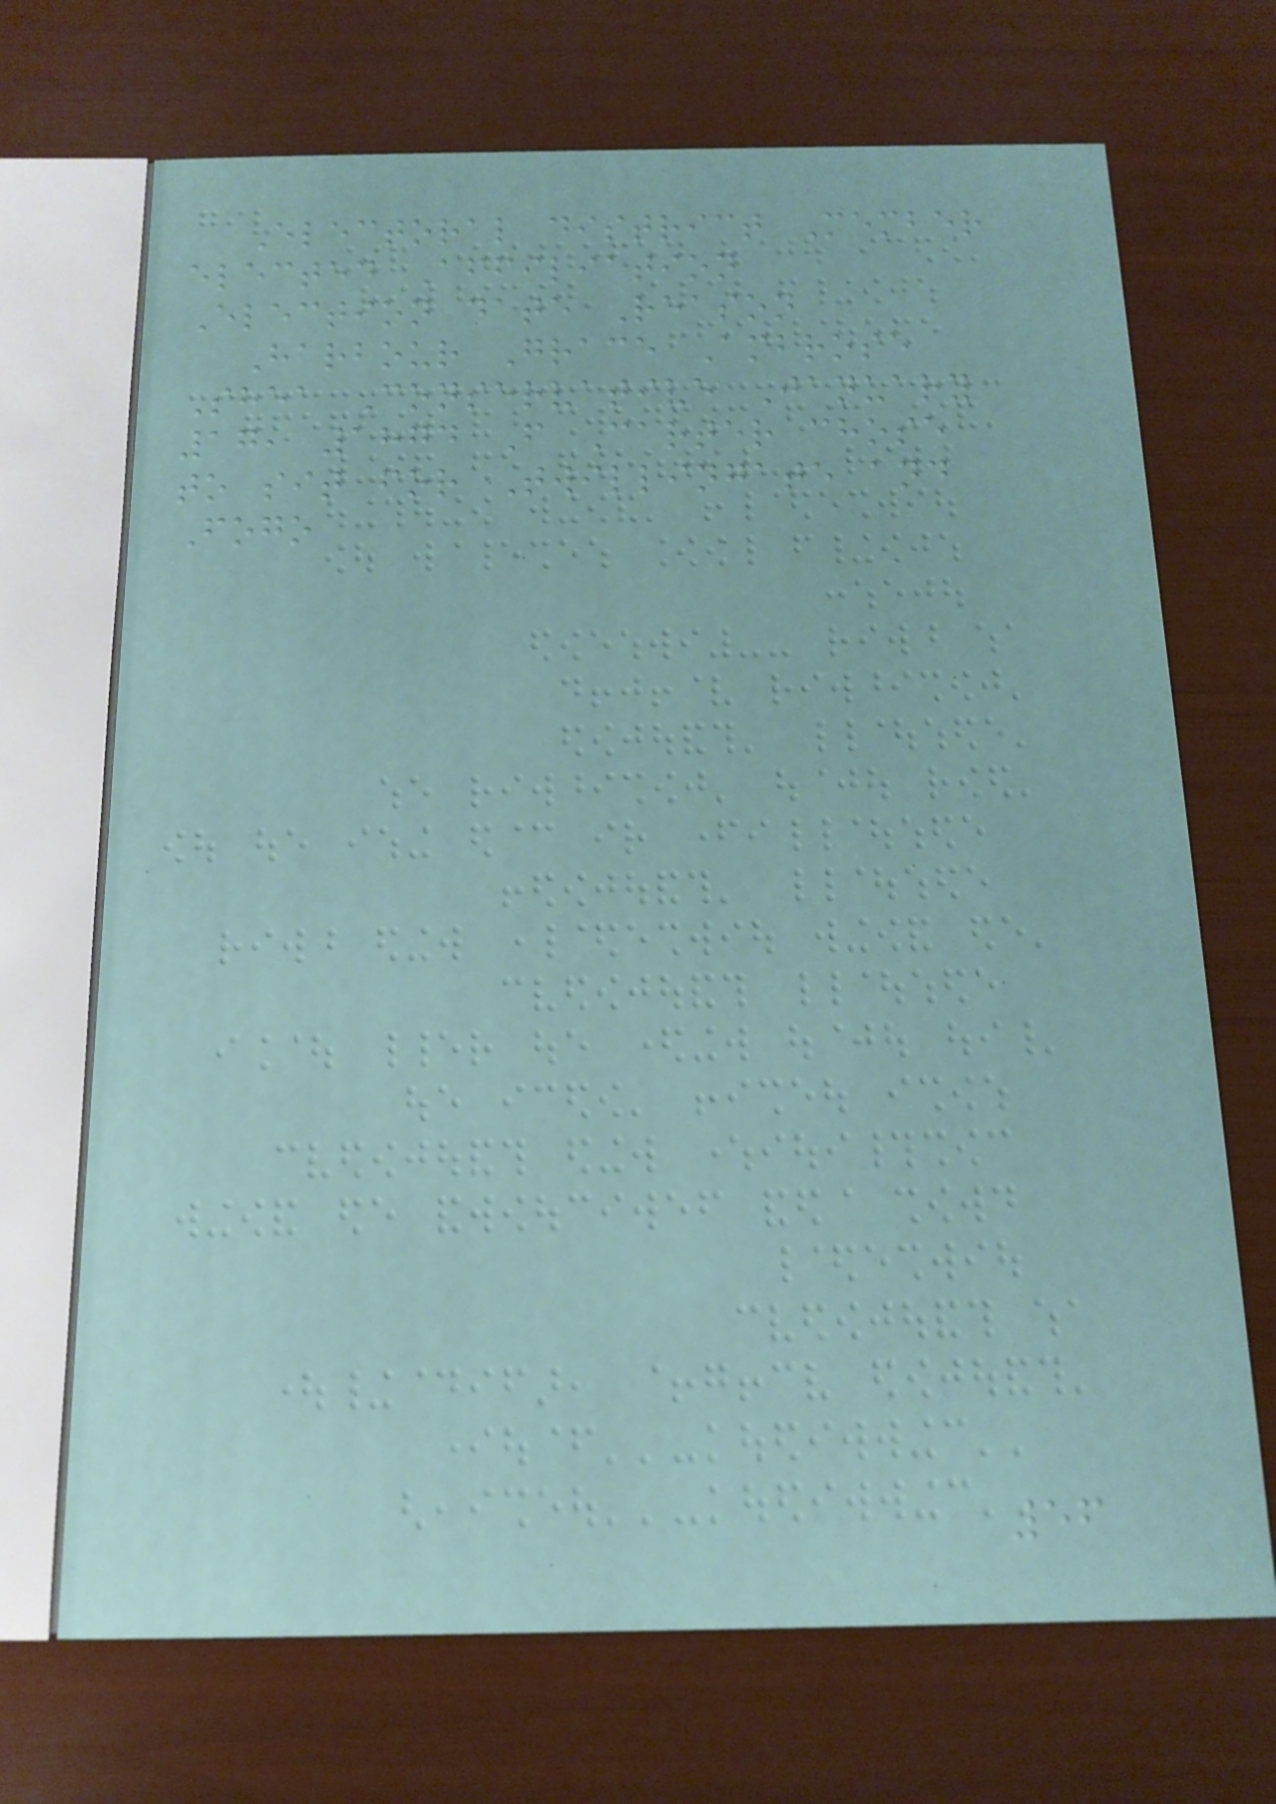Electoral district Member
elected Affiliation
Election date Reason
Harbour Grace Ambrose
Shea Conservative January
17, 1874 F Carter chose
to sit for Twillingate and
Fogo
56
